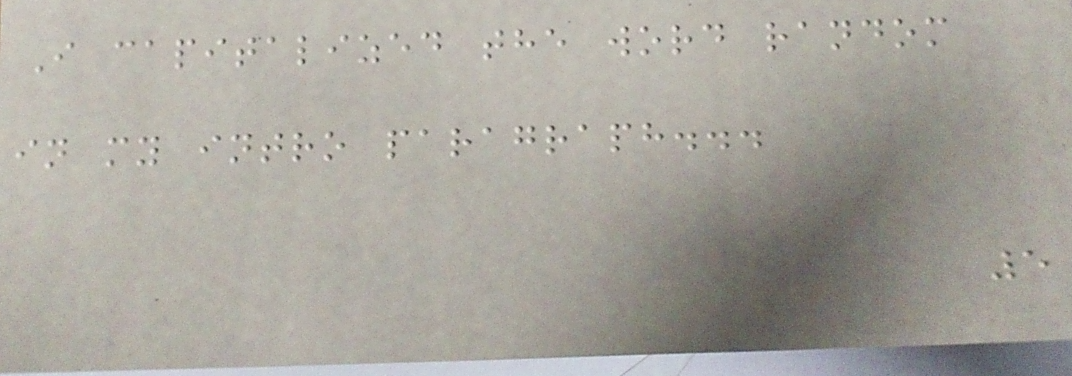I capitalized the word random
in my intro paragraph...
5
